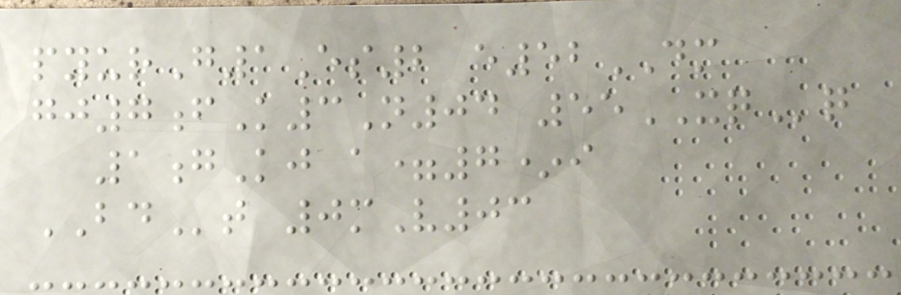pyurG1Es2 e52DM
gj7fK3N04 55XQq
1gKj a=7*i
BDt 0mV03
